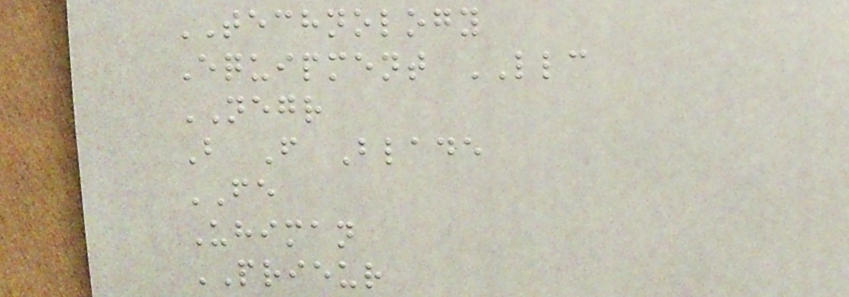TECHNOLOGY
Equipment LLC
NEGR
B F Blade
FE
Uhiman
PRIEUR
